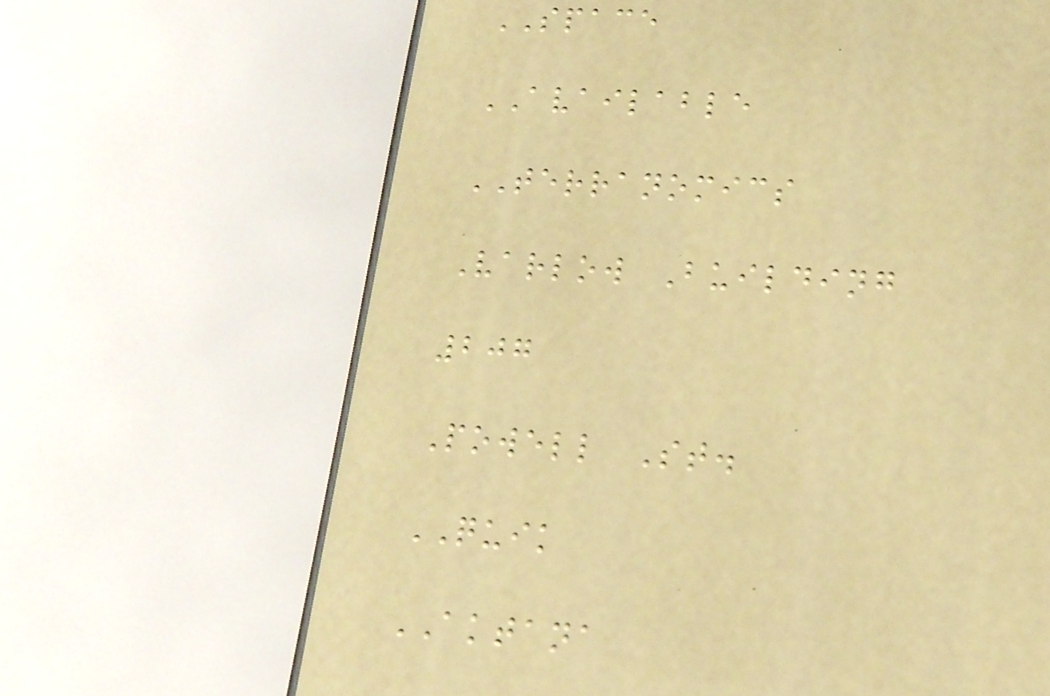SPACE
AVAILABLE
TERRANOMICS
Varlow Building
207
Powell St.
QUIK
AKTANA
